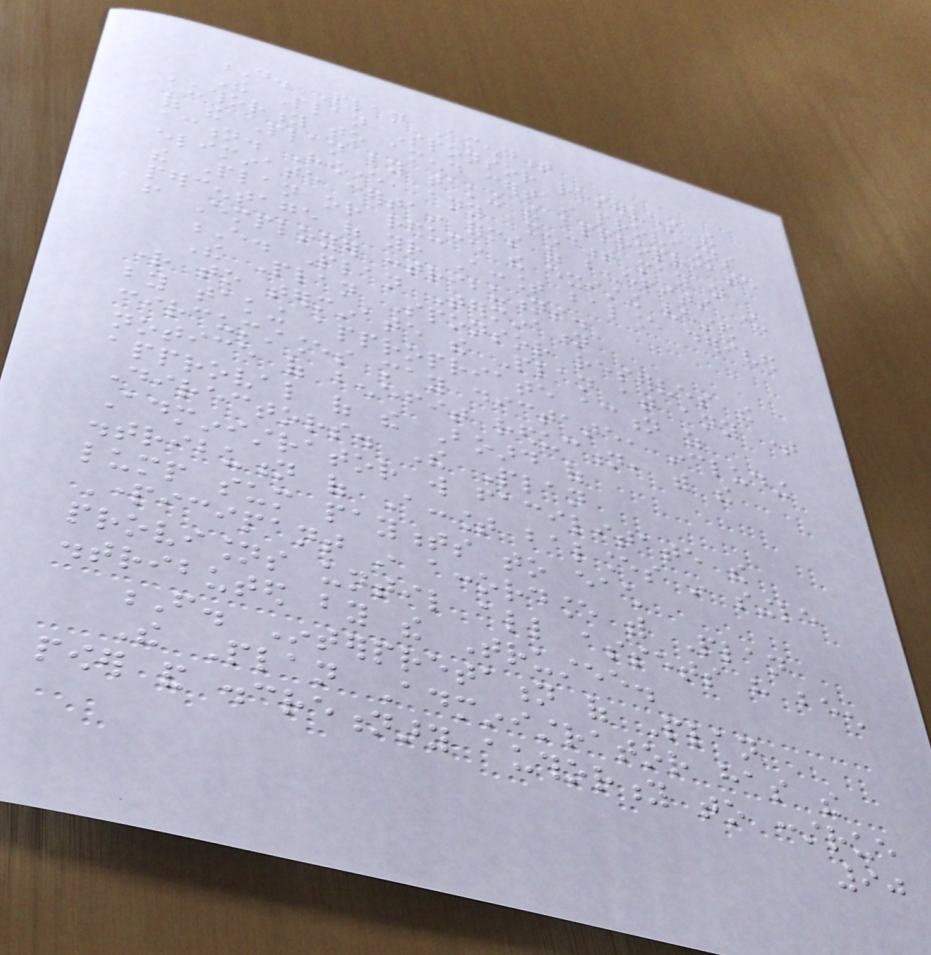D. Plan Amendment
The Plan Sponsor reserves the
authority to amend certain provisions
of the Plan by taking the appropriate
action. However, any amendment may not
eliminate certain forms of benefits under
the Plan or reduce the existing vested
percentage of your Account balance derived
from Employer contributions.
E. Plan Termination
The Plan Sponsor reserves the
right to terminate the Plan at any time
by taking appropriate action as
circumstances may dictate, including
notice of benefit reduction, with the
approval of the Board of
Directors. The Plan
Administrator will facilitate the
distribution of Account balances in single
lump sum payments to each
Participant in accordance with Plan
provisions until all assets have been
distributed by the Trustee.
F. Interpretation of Plan
The Plan Administrator has the
power and discretionary authority to construe
90
